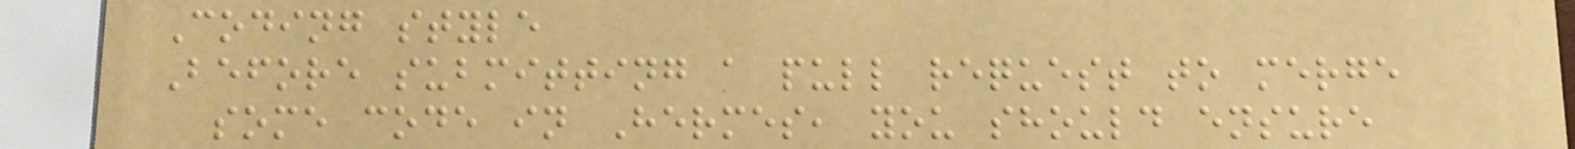Coding style
Before submitting a pull request to merge
some code in Hermes, you should ensure
